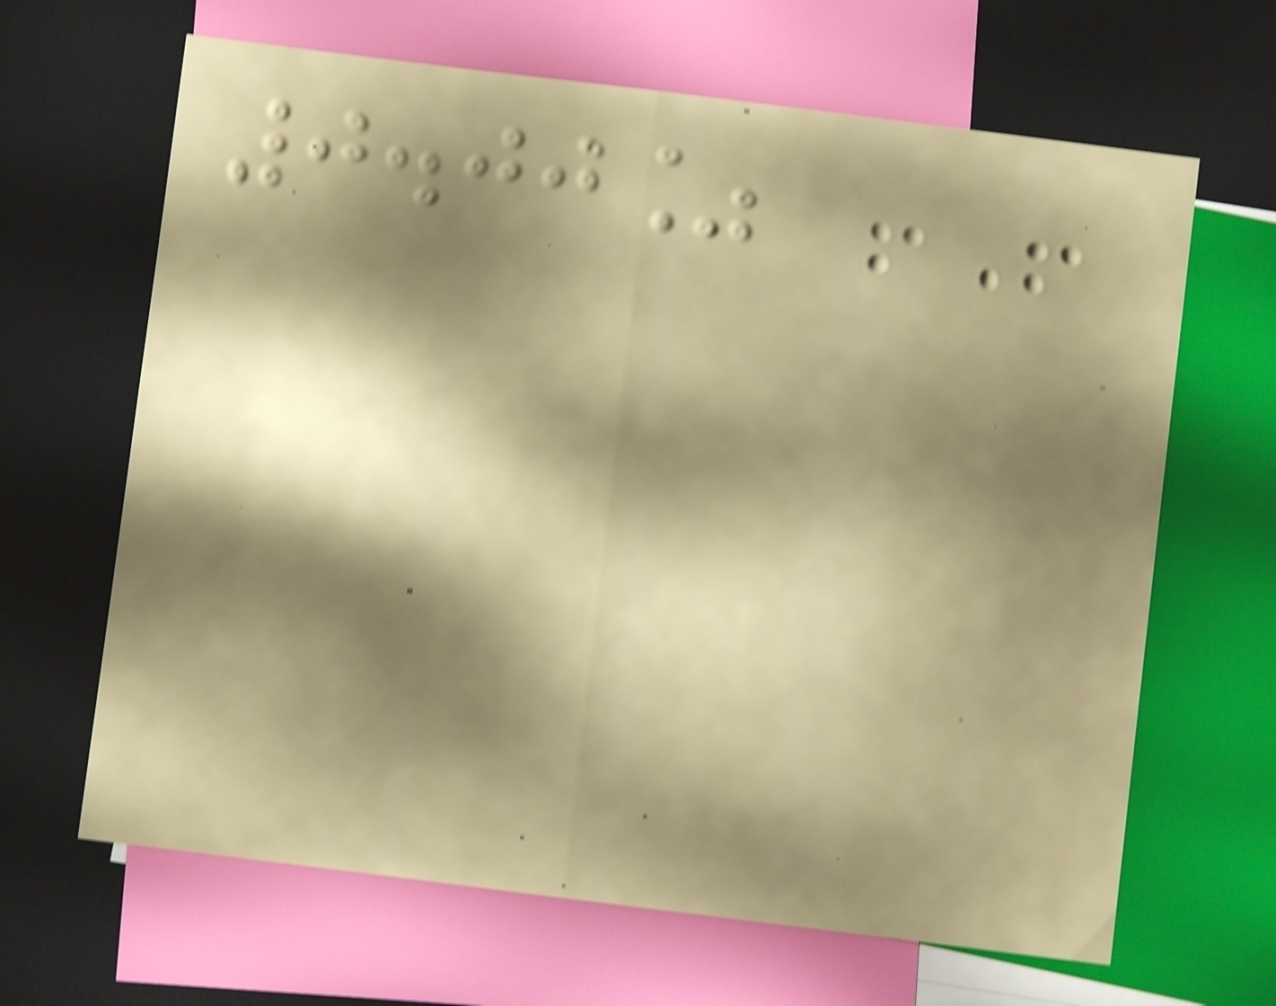0.00%
